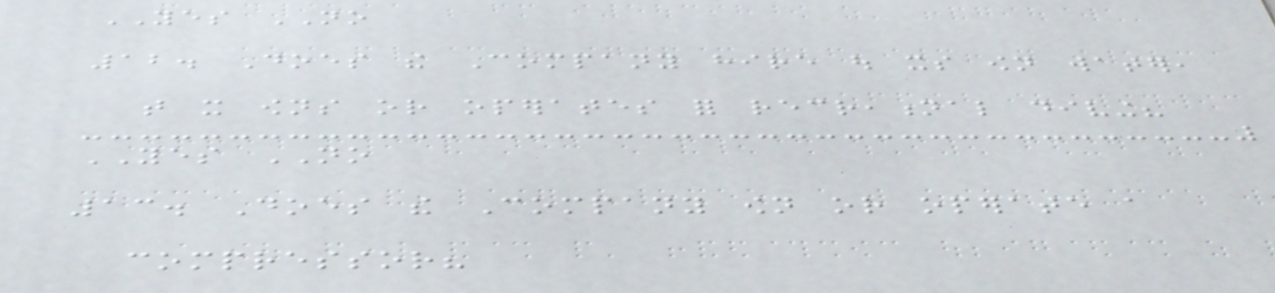YES NO
12. Does the Company hire out its own water,
that it owns or operates for recreational diving?
YES NO
13. Does the Company own or operate a
compressor?
